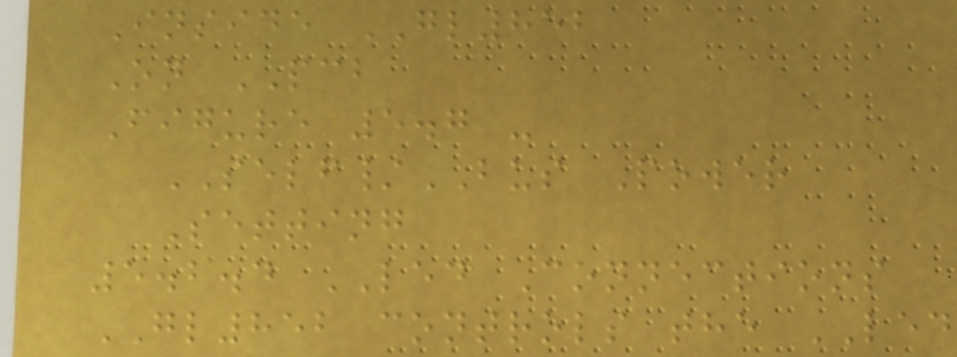Inside GL852
On PCB
Figure 5.7 -
SELF/BUS Power
Setting
5.2.4 LED Connections
GL852 controls the LED
